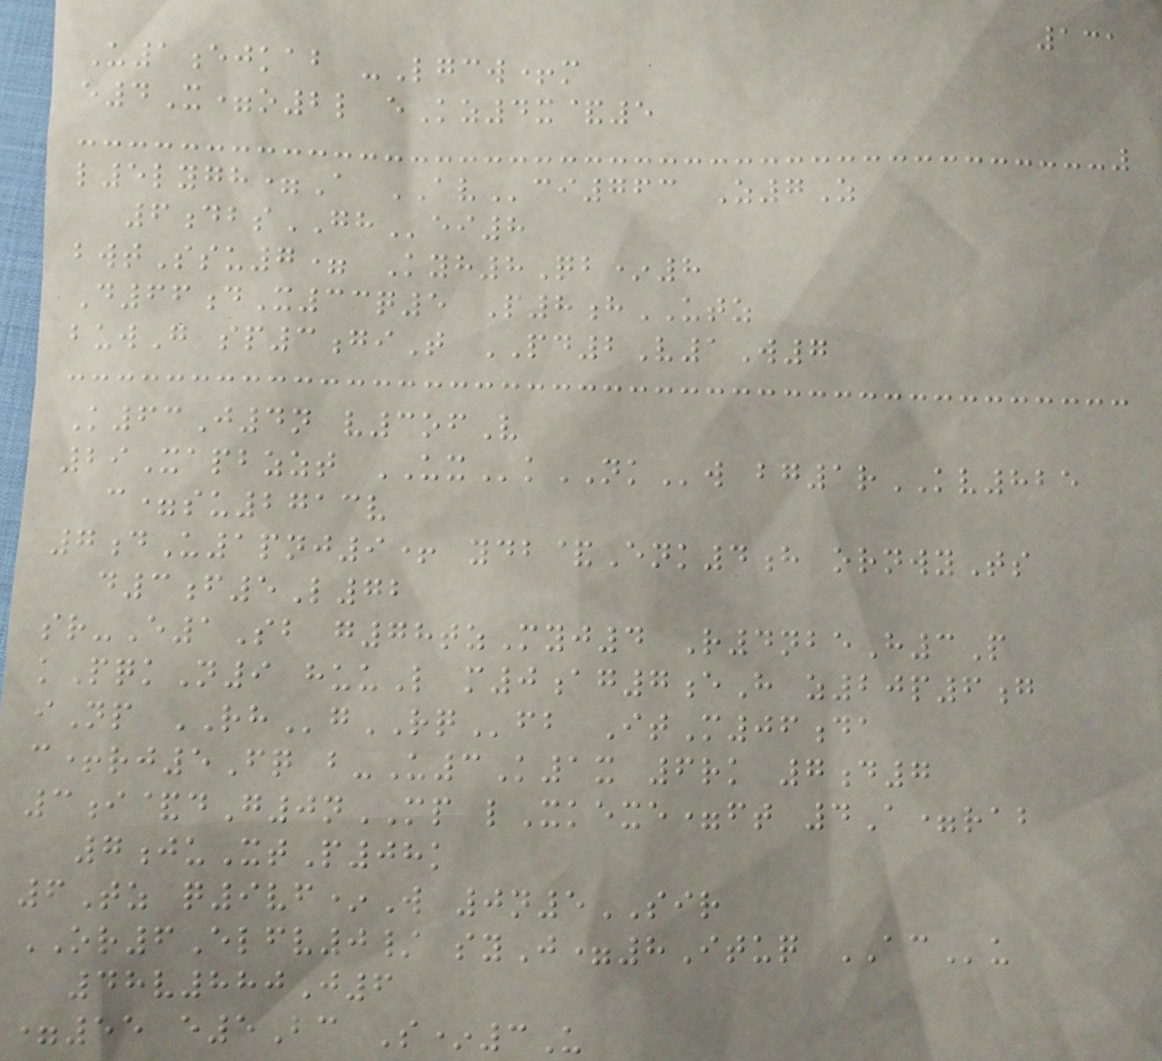131
U1ejkab -Lgcw+m
e4X=o2l eKz4x&5
l5lygh=A AVci763 Z7Z
6dbsGHei8
bwtSsu7= Kyh8Qb*8
D66dX33q5 P8hUTZ
buwG sp3giT PD2V1W7
K63J4n v3ofV
29Xapbzzt UXkNKw bg1rKV825
c=su2713v
7dU1pnj9+ ydb&Enk4h ornwyTs
d3f5L72
sr-E1Sb g78tzMyj4 R4nbeH3P
kPqkN9 huuL m0ag7eH z20p6g
iNp RHgRQfb ItM06da
c+rj5Fq b-U3K1x 6rk 7d7
3i&dG0nMP lXkexe=ft 4A=rab
7juXtP08k
6Tz q9vf*W 0n5SIR
OR6Elfv0/ syJ=8Ituq ACu
48v880J6
=55 e5Bc S*3U
